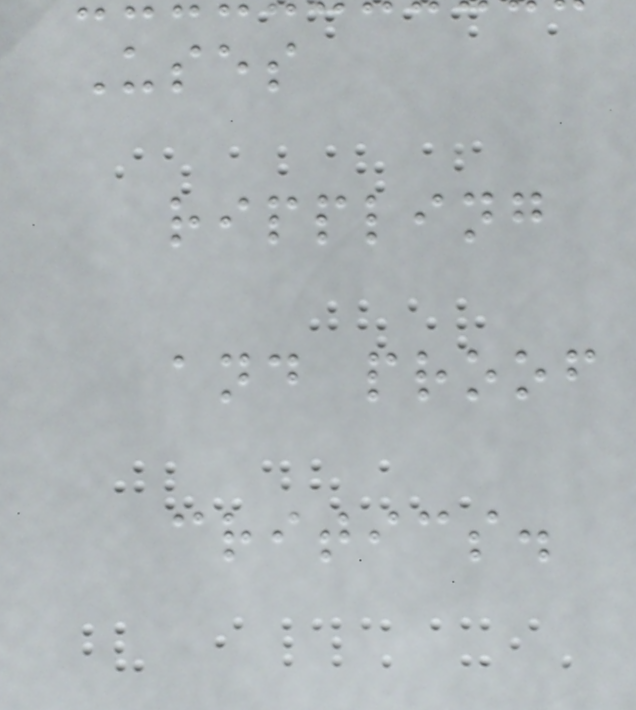Uses
rippling
and proof
critics.
